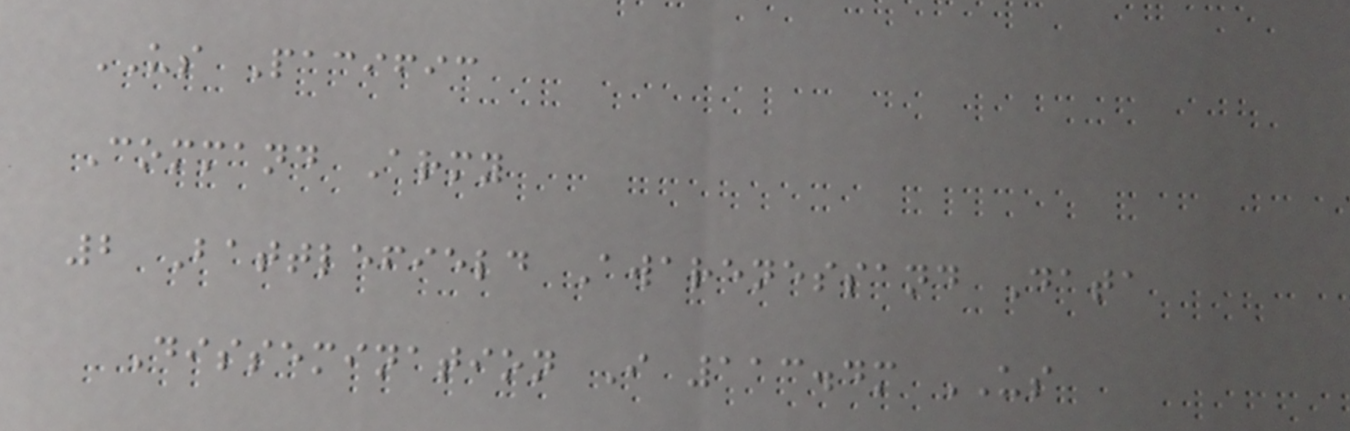US Pacific
Command Army
2 Battlefield Awarenessand Data
Dissemination I 113.4m US
